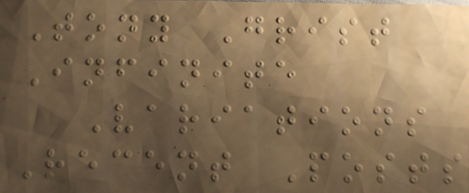Tony Grist
Infinite
Variations
Recent Posts
